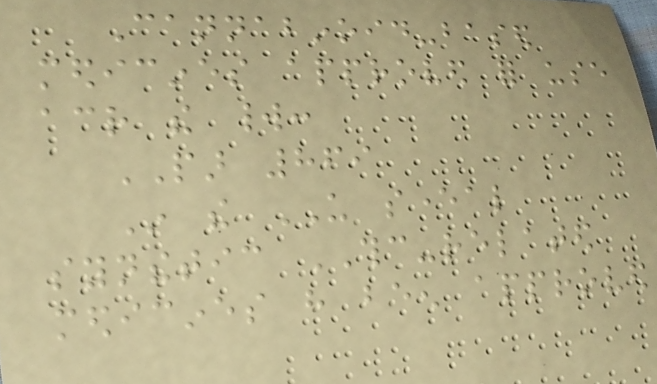Cannabinoid-based
medicines approved for use
across the world:
PAR 869
In the US several
synthetic THC-related
medicines have been approved
